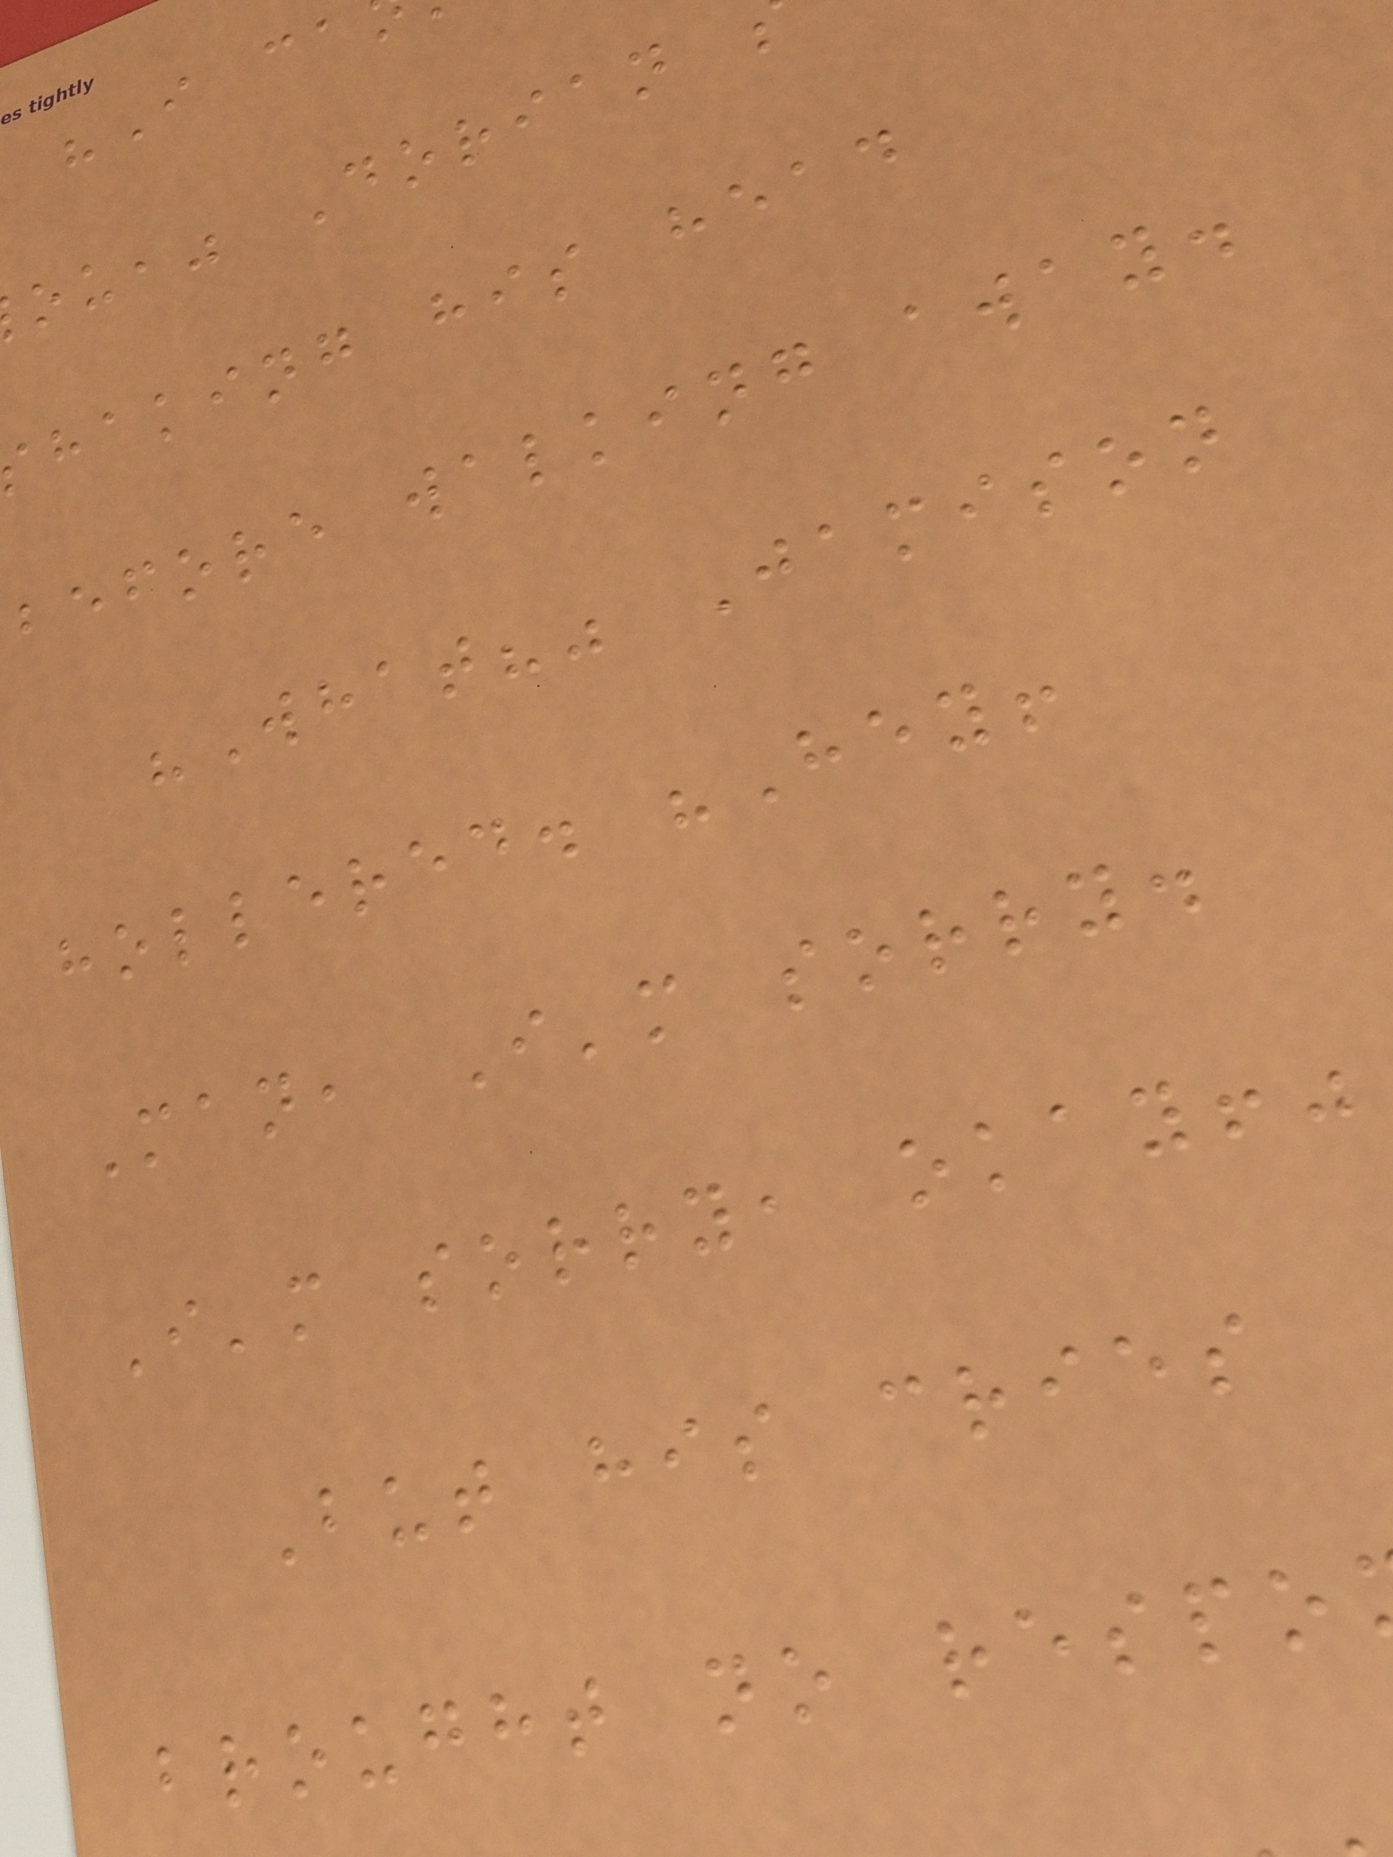"I ca
ou," Dorian
haking his head
before walking away.
"What?" Jamison
hollered. "Hey!
Man, I'm sorry.
I'm sorry, okay!"
But his cries
brought no respo
